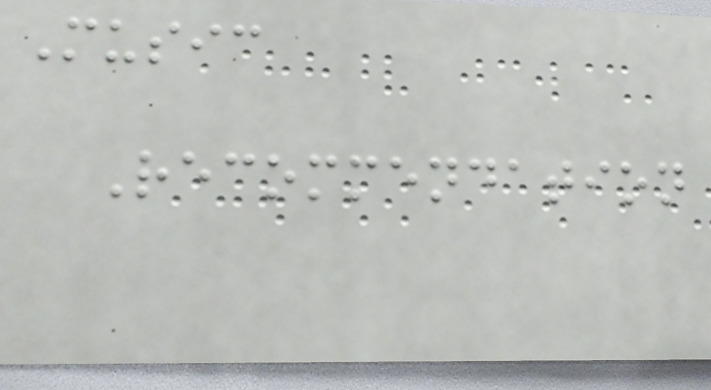Music
Recommendation
